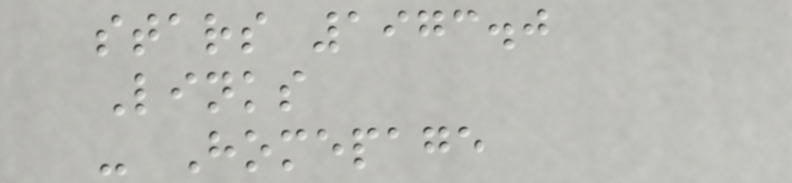stars 1973.0
Links
- Homepage
